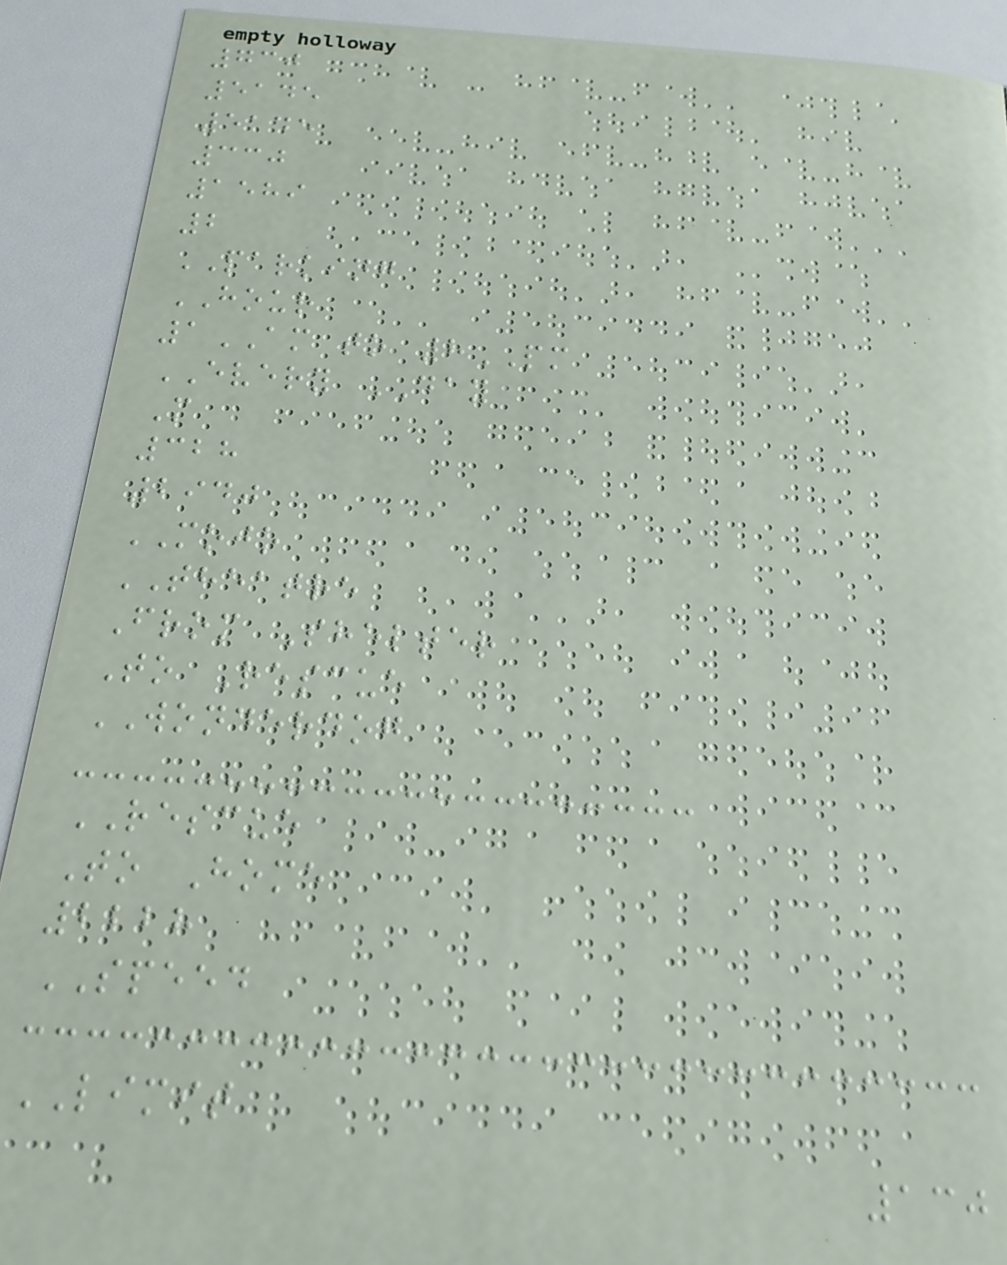730
5145
5145
330
1589
2
PARKING
HOUR
1AM to 8PM
EVERY DAY
M
328
2940
MOJO
THEATRE
From Shelter
To Rescue
WONDERDOG
RESCUE
To Home
2228
SPEED
LIMIT
130
